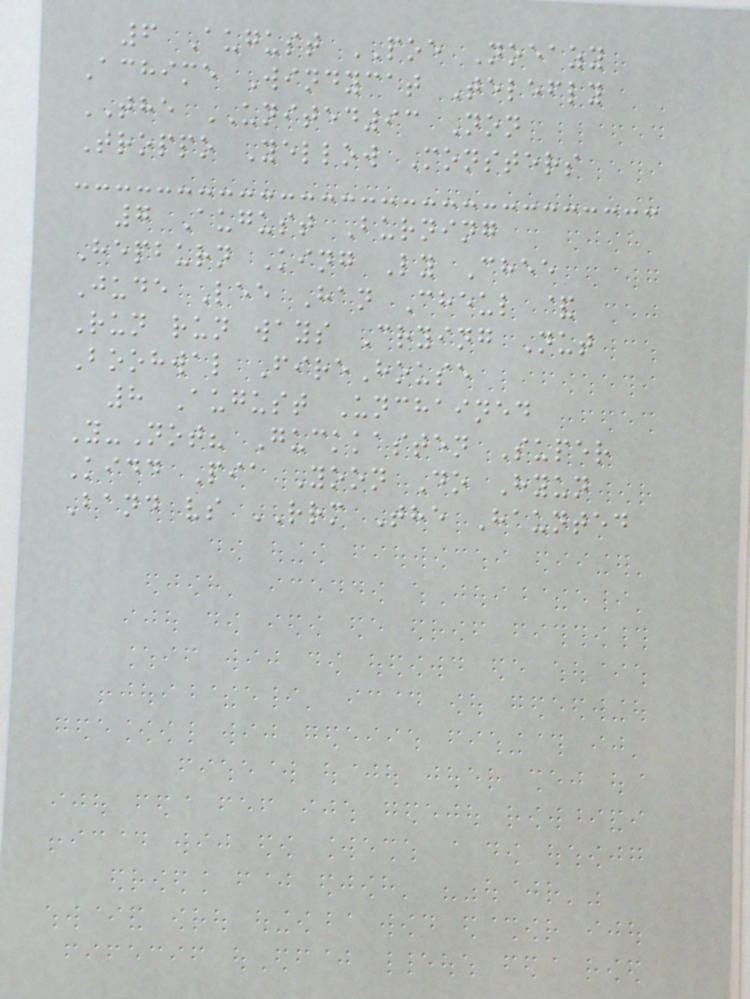6 August POE Noeazy
Achime Windycat Telefly
THE UNITED93 Non
Troppo Yellow Monsters
7 August Burning
Hepburn King Ly Chee
Jude Lee Han Cheul &
Run run ways Crying Nut
Boohwal FireHouse
8 August Unchained
Y-Not? Guckkasten Super
Kidd Pia Yoon Do Hyun
Band vs RRM The Haunted
